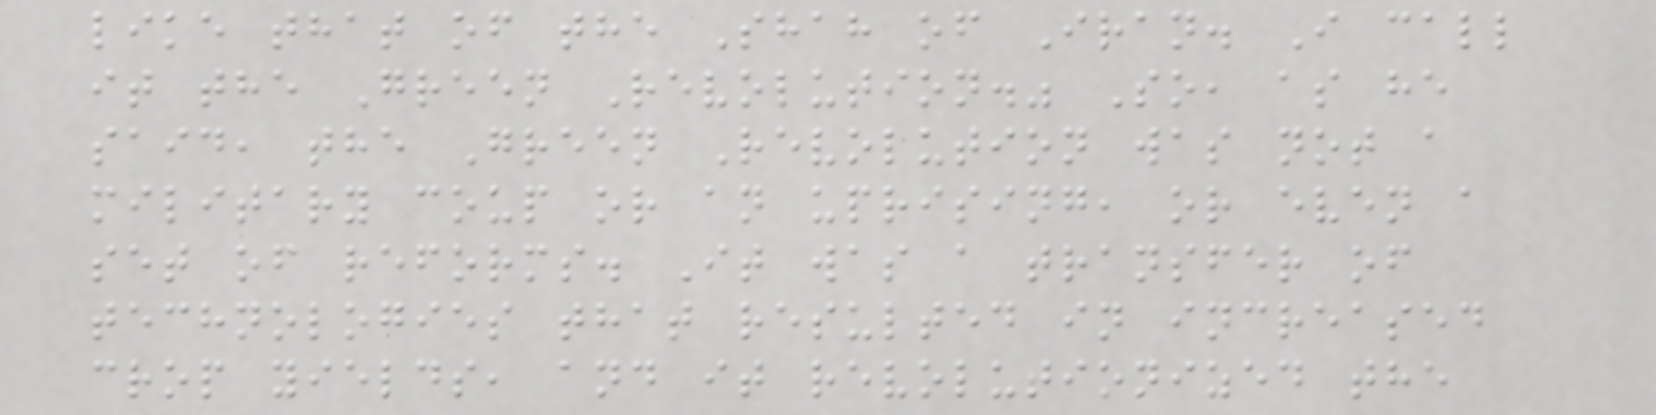like that of the Shah of Iran. I call
it the Green Revolution." So, as he
said, the Green Revolution was not a
military coup or an uprising, or even a
set of reforms. It was a transfer of
technologies that resulted in increased
crop yields, and it revolutionized the
